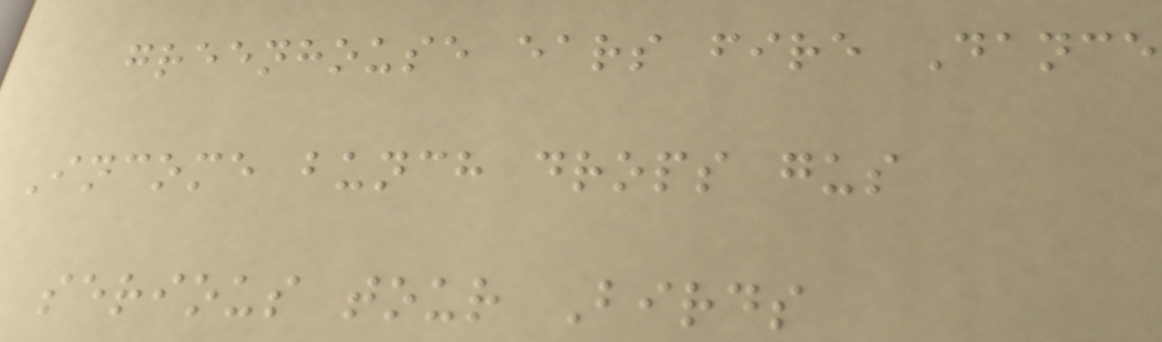greenhouse ears fire Dance
Income bunch drops gus
serious tour Birds
